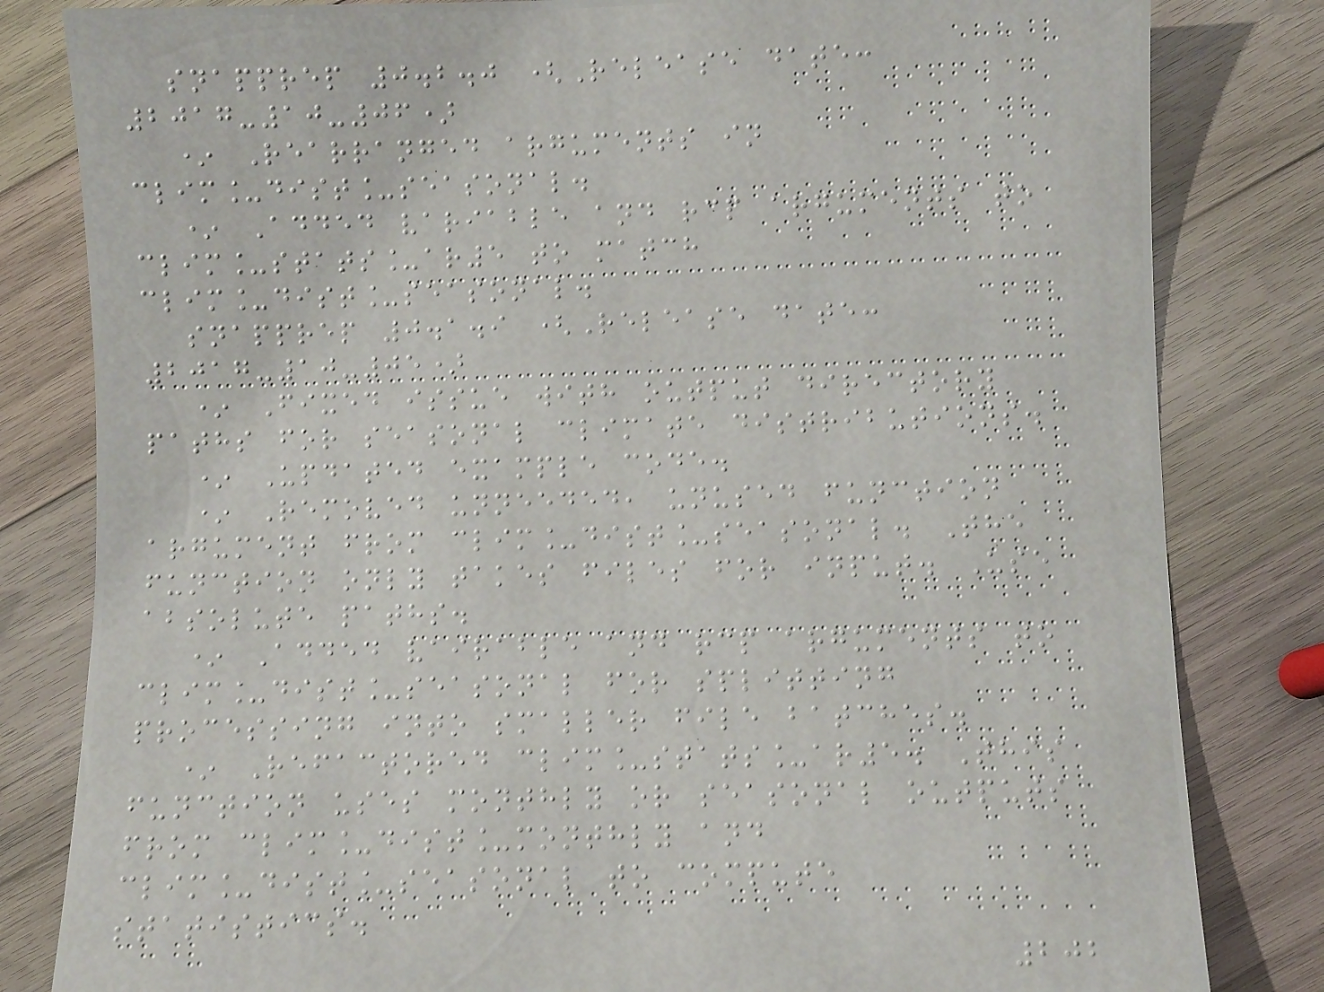snapprep 0.2.0 (Release date:
2017-10-06)
* Rearranged arguments in
clim_dist_seasonal.
* Added variable and rcp arguments to
clim_stats_ar5 to match
clim_dist_seasonal.
snapprep 0.1.9 (Release date:
2017-10-05)
* Fixed issue with output directory
paths for seasonal climate distributions.
* Updated example code.
* Removed unneeded, unused function
argument from clim_dist_seasonal. The
function only takes files for input. Use
absolute paths.
* Added vairable and rcp arguments to
clim_dist_seasonal for splitting
processing into smaller file batches.
* Refactored clim_stats_ar5. This
function uses monthly or seasonal outputs
from clim_dist_monthly and
clim_dist_seasonal to compute
statistics.
202
